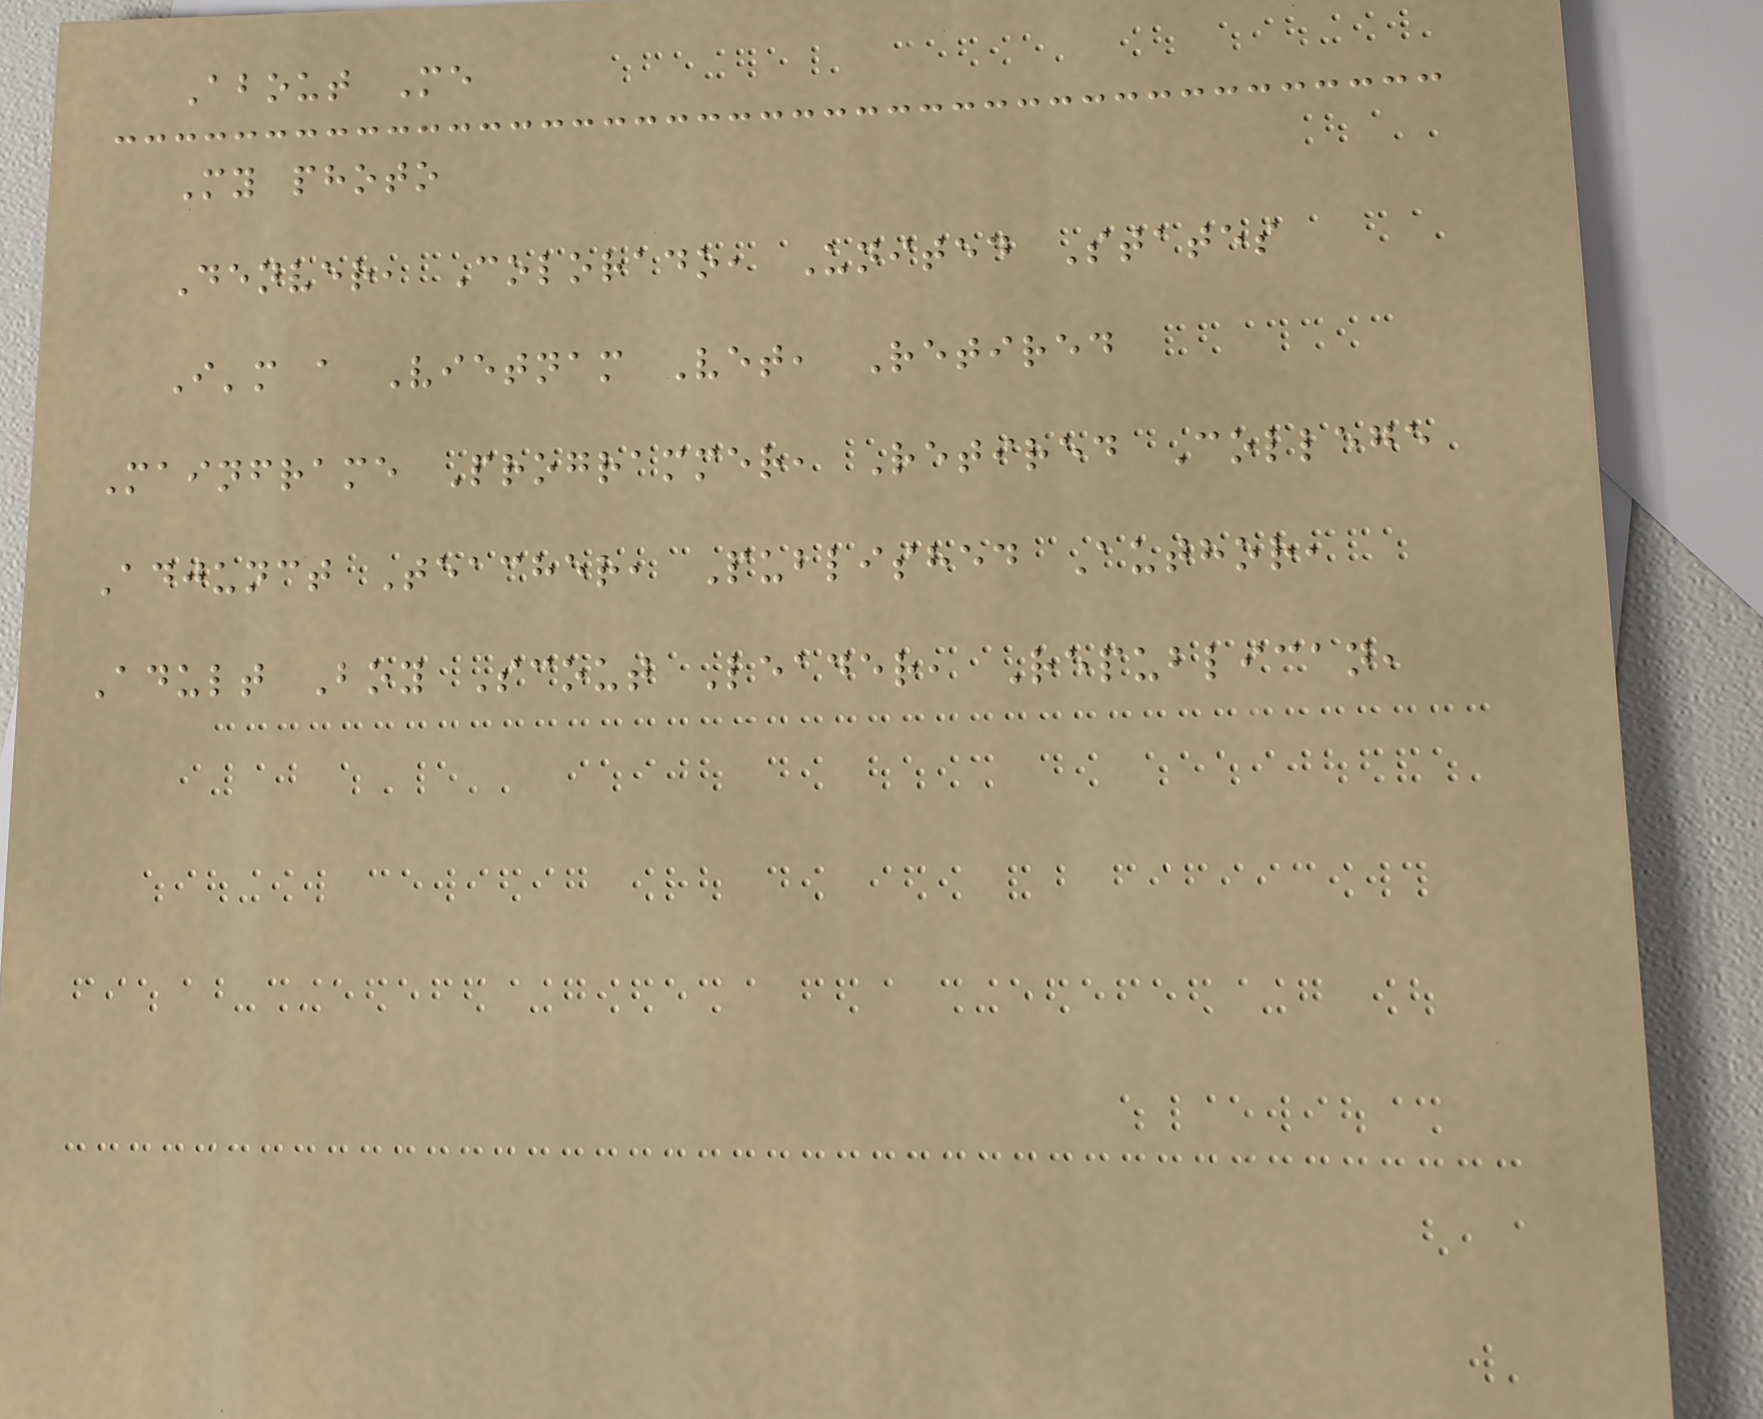About Me
My photo
Denver, Colorado, United States
I'm a Vietnam Vet, Retired
Mainframe Programmer, Retired College
Adjunct Teacher, Published Author,
Adult Boy Scout Leader, Republican,
